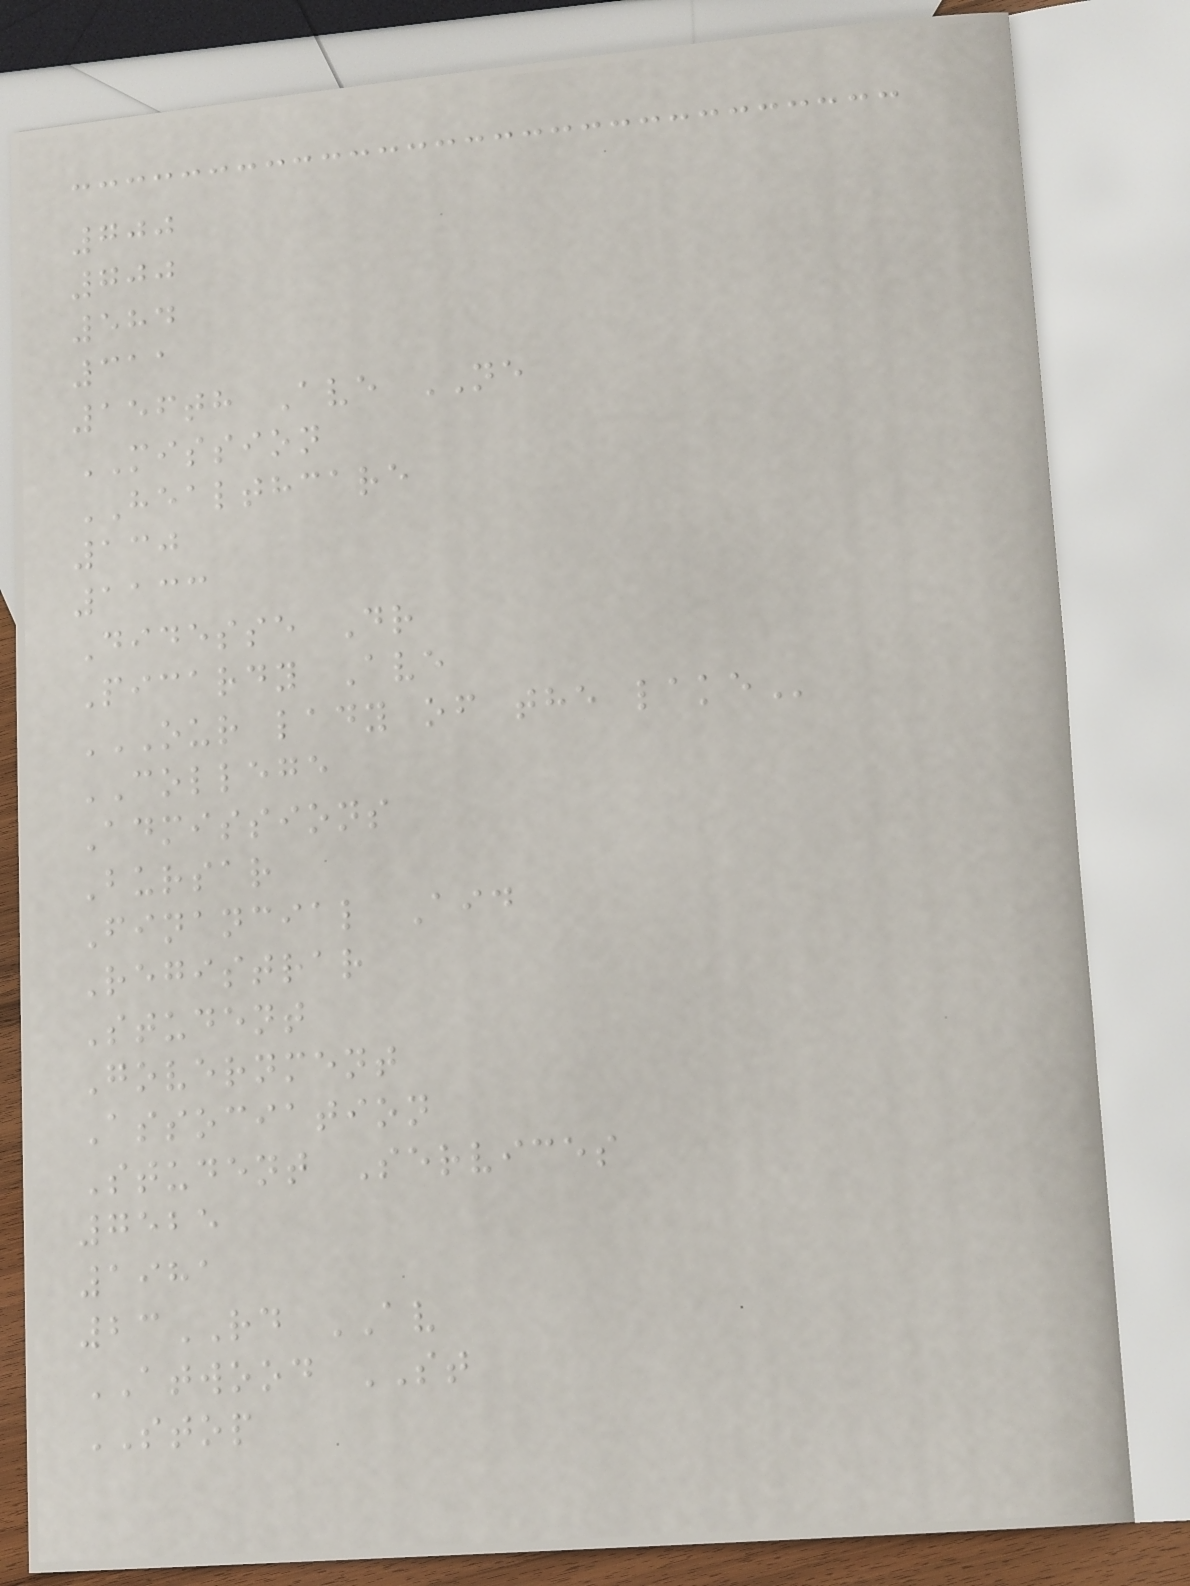700
700
584
311
156th Ave NE
MISSION
HEALTHCARE
130
1133
Didesse Dr
Picardy Ave
OUR LADY OF THE LAKE
COLLEGE
Admissions
Bursar
Financial Aid
Registrar
Student
Government
Association
Student Services
7525
1981
23RD AV
ATWOOD ST
STOP
